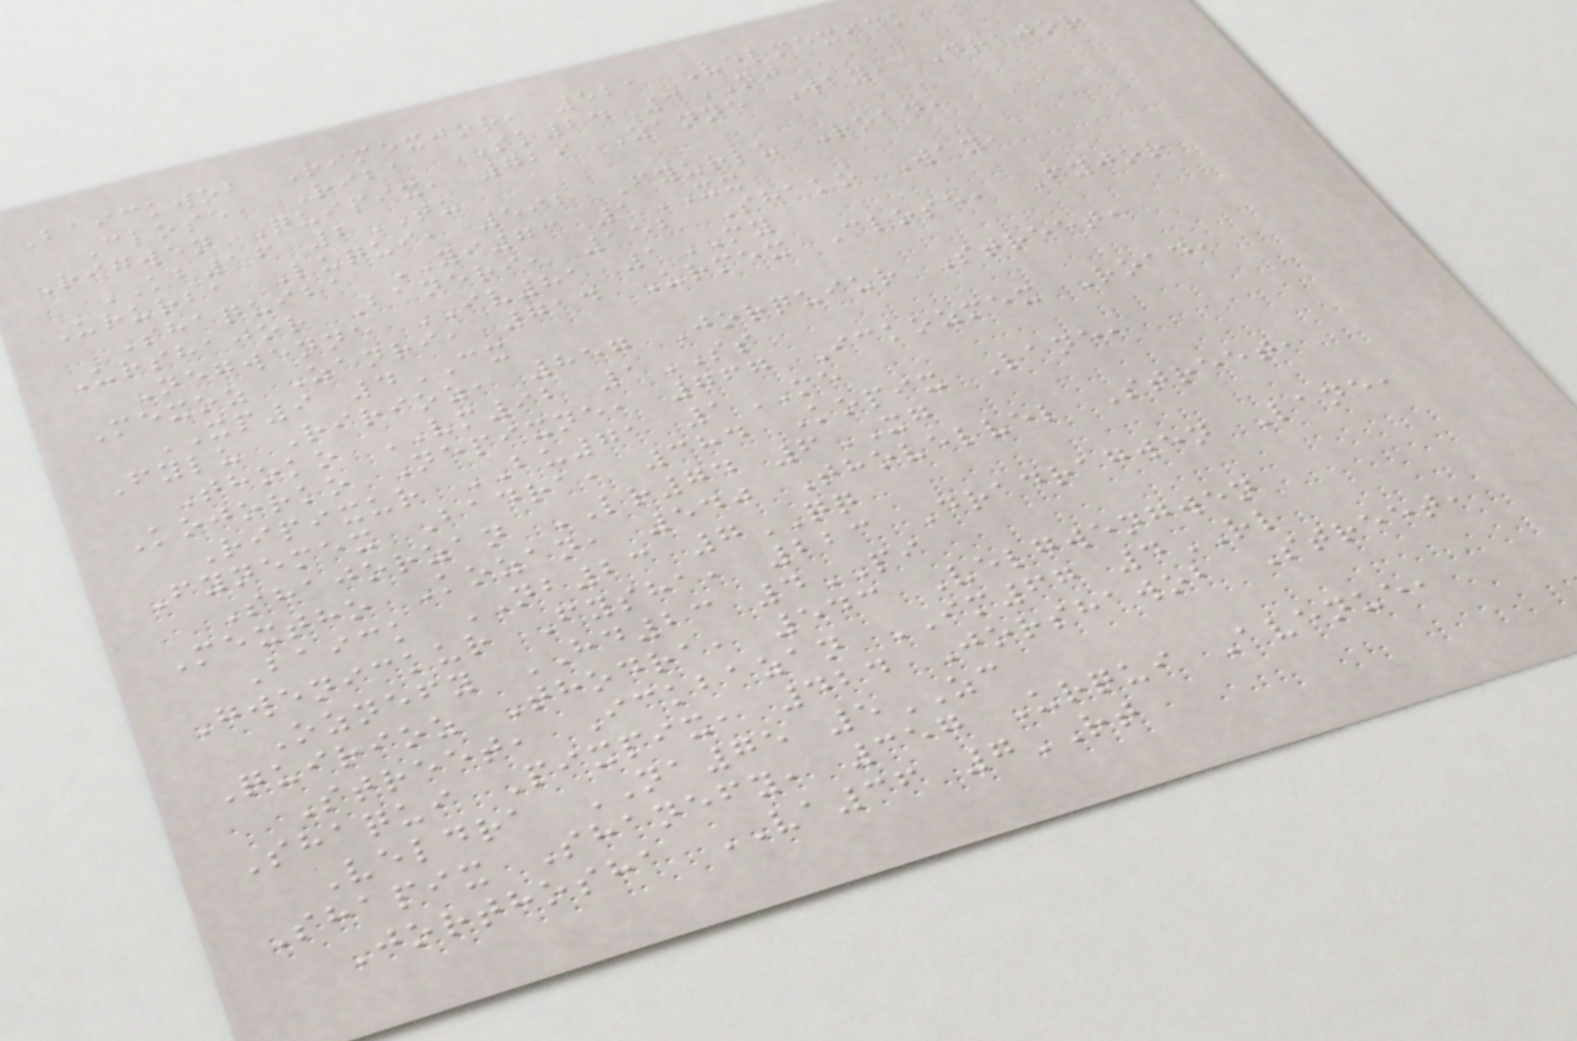Baickwob Rimexjor, 521 Velmexick
Close, Riba SK24 4NJ
Rigwen Quipix, 729 Zanne Way, Drajor
KB16 2TU
Ururba Luqui, 592 Fyurlu Road,
Shaquiba YI73 1XX
Urshajor Baneri, 152 Shako Way,
Negwenne IV81 1MY
Mexoz Zanri, 714 Urmex Close, Fyjor
XP9 4CX
Fylu Ririoz, 857 Jorquiur Street,
Thoko VM92 1SS
Kojorko Nepixne, 767 Ickozmex Road,
Ripixur BU71 1ME
Fynemex Badra, 384 Kopix Lane,
Shajorzan LR74 6XG
Mextho Kozan, 540 Thovelvel Street,
Baick NB23 7QQ
Gwenickur Fysha, 223 Dradragwen Lane,
Oznefy HD23 4PI
Quirioz Thodra, 543 Velgwengwen
Street, Ickbazan IM67 4RL
Shaqui Pixpix, 424 Jorshawob Street,
Veldra NA75 5ZC
Shapix Shanefy, 357 Urqui Avenue,
Jorthosha VA36 7RT
